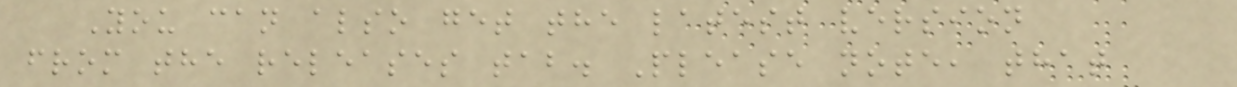You can also get the latest version
from the releases tab. Please note, that
